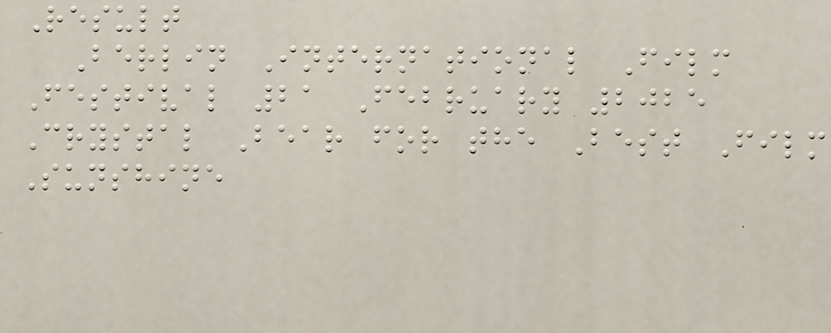Result
Berlin International Film
Festival 21 February 2025
Crystal Bear for the Best Film
Sunshine
